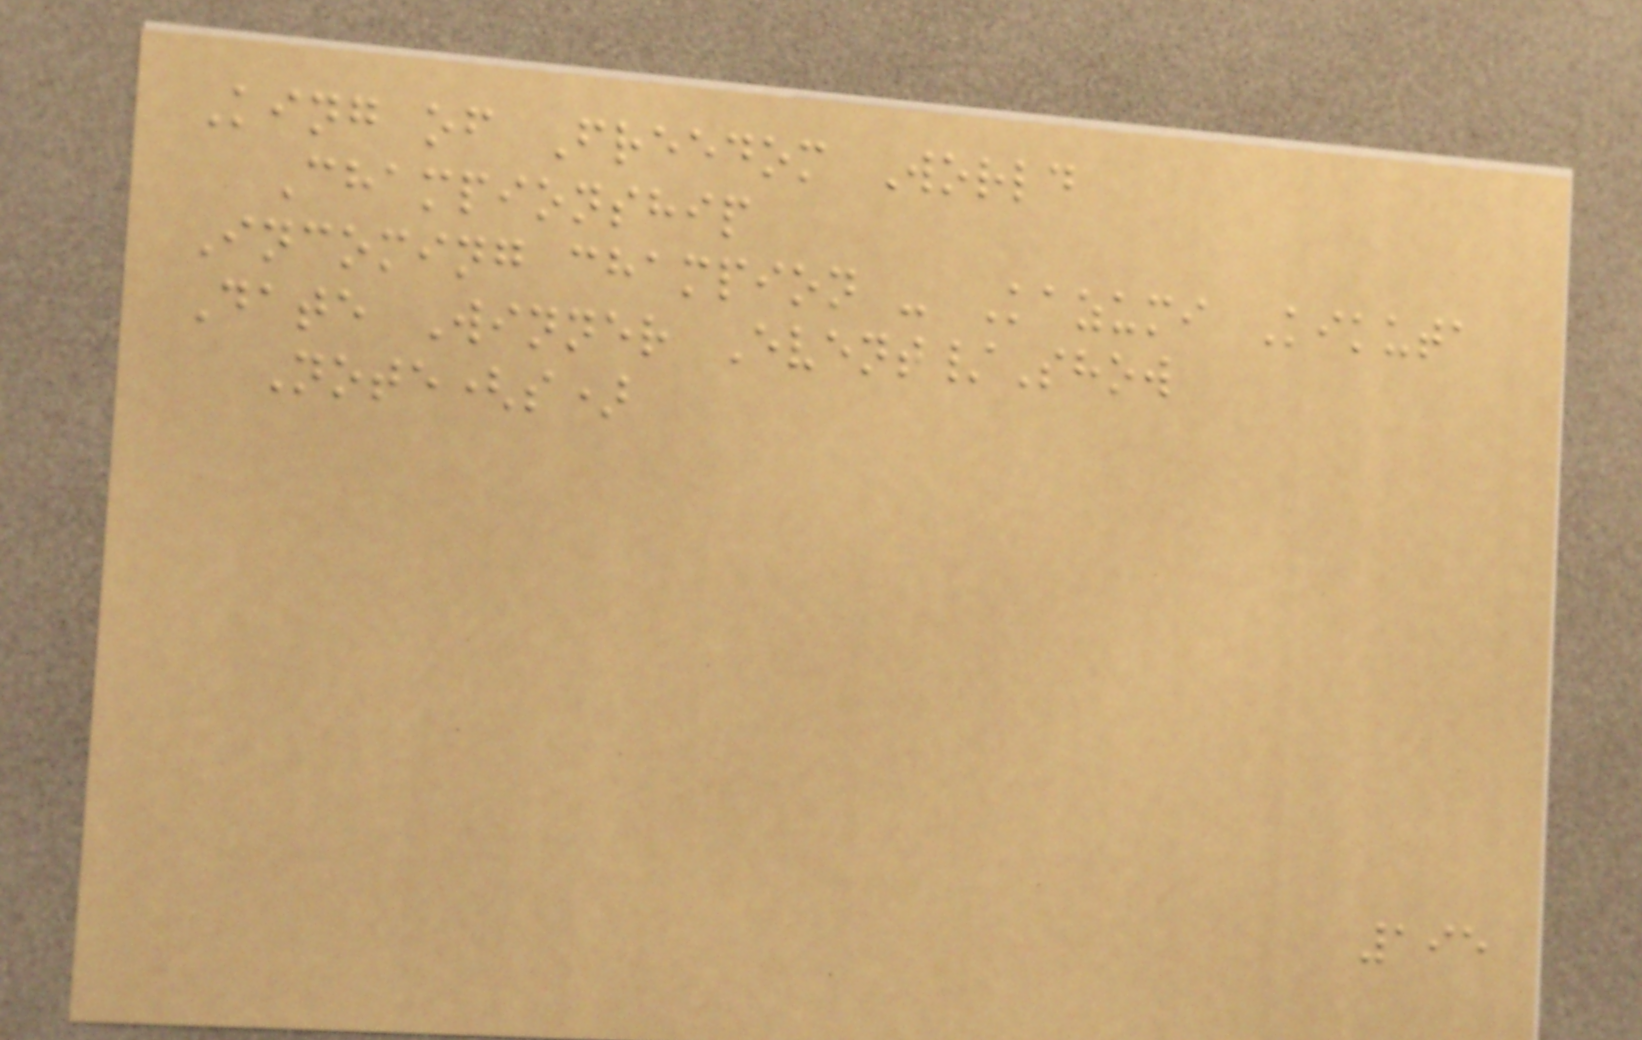King of Freedom World
Championship
Incoming champion - Kazumi Kikuta
Date Winner Event/Show
Note(s)
195
